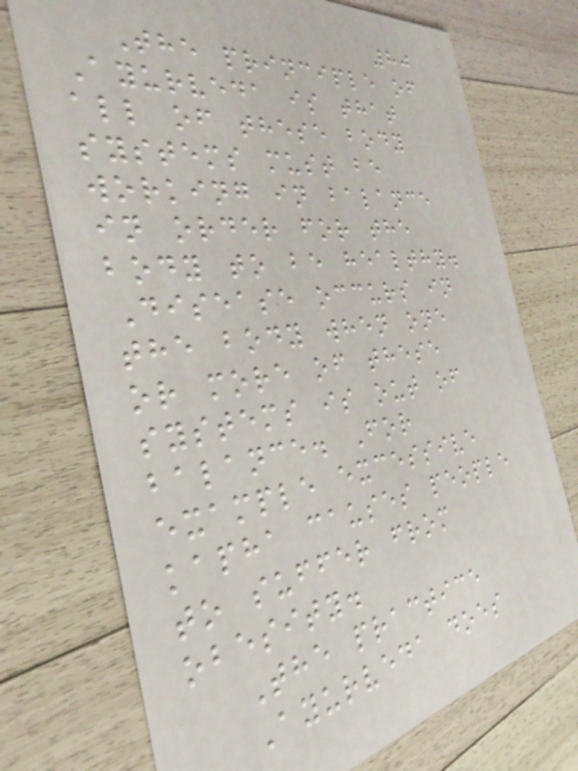80
The principle of
Ayurveda is that
all of these body
systems must be
working in balance
in order for the
body to be healthy.
Disease occurs in
the body when one
or more of these
systems is out of
balance. For
example excessive
kapha causes people
to suffer from
obesity.
The practice
Ayurveda does
